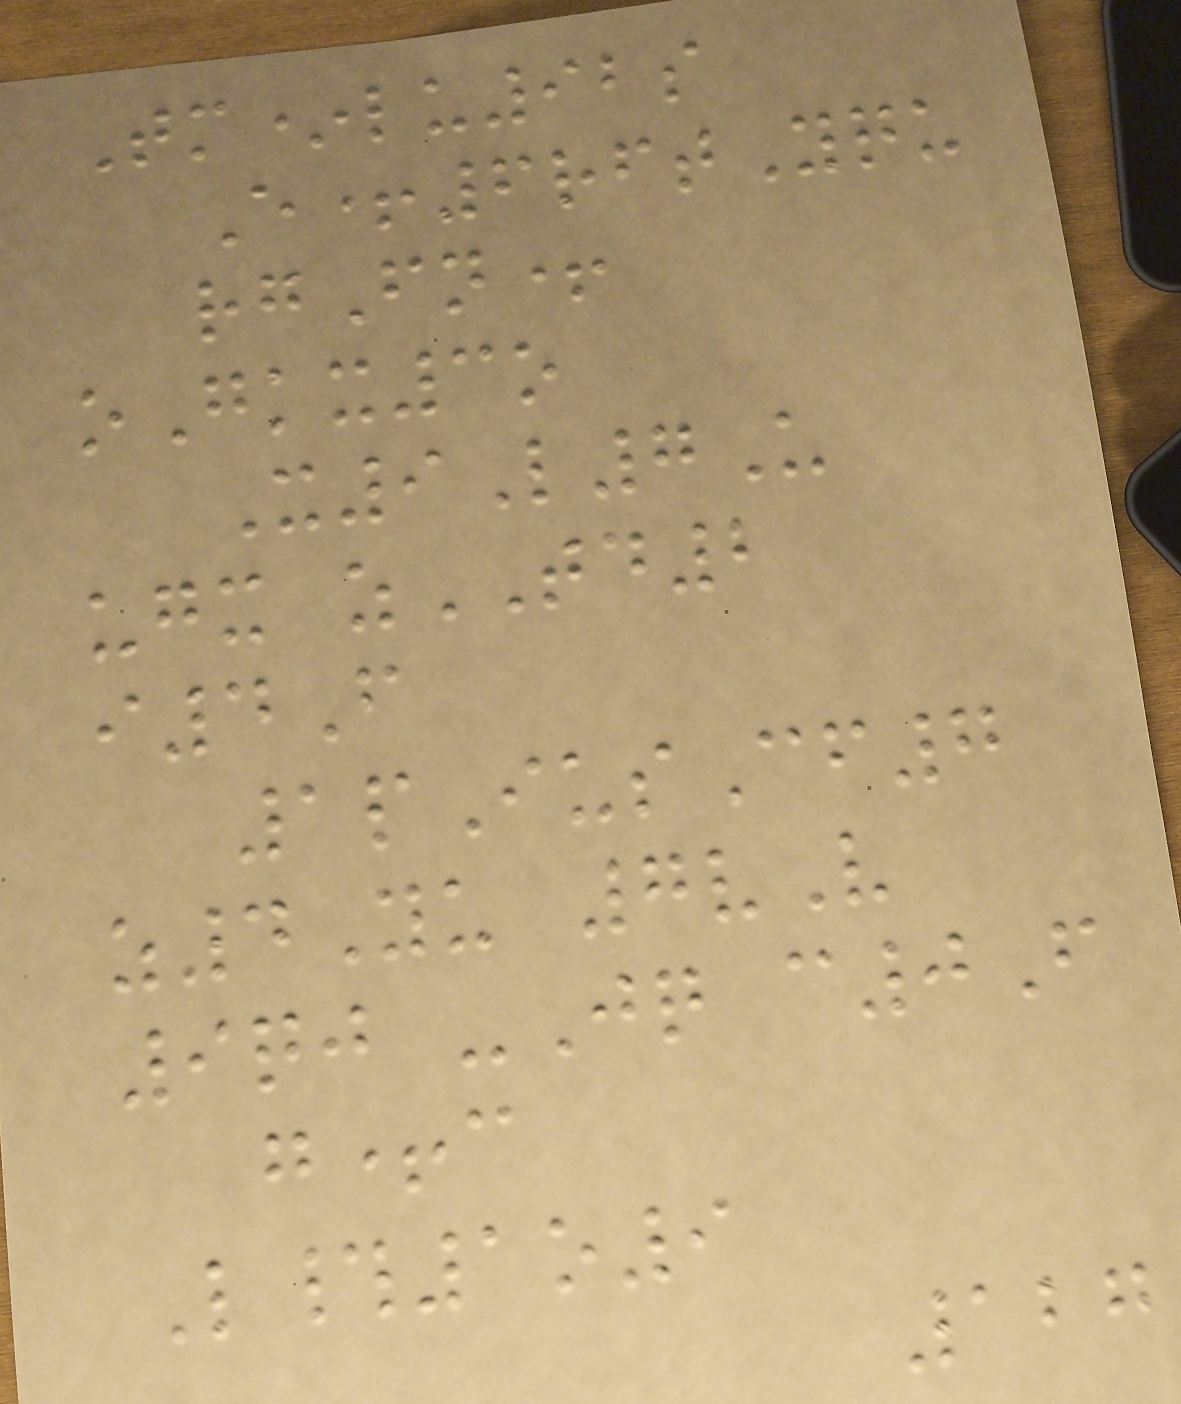Tm*lu92s
E+6rftYqu
rgFn+
oGkx3o
X9L7U
ugx zTD2
i4F
1pIusCf7
z4Yu 7vV
9qj -Jq c0F
g+c
L#1o9
127
